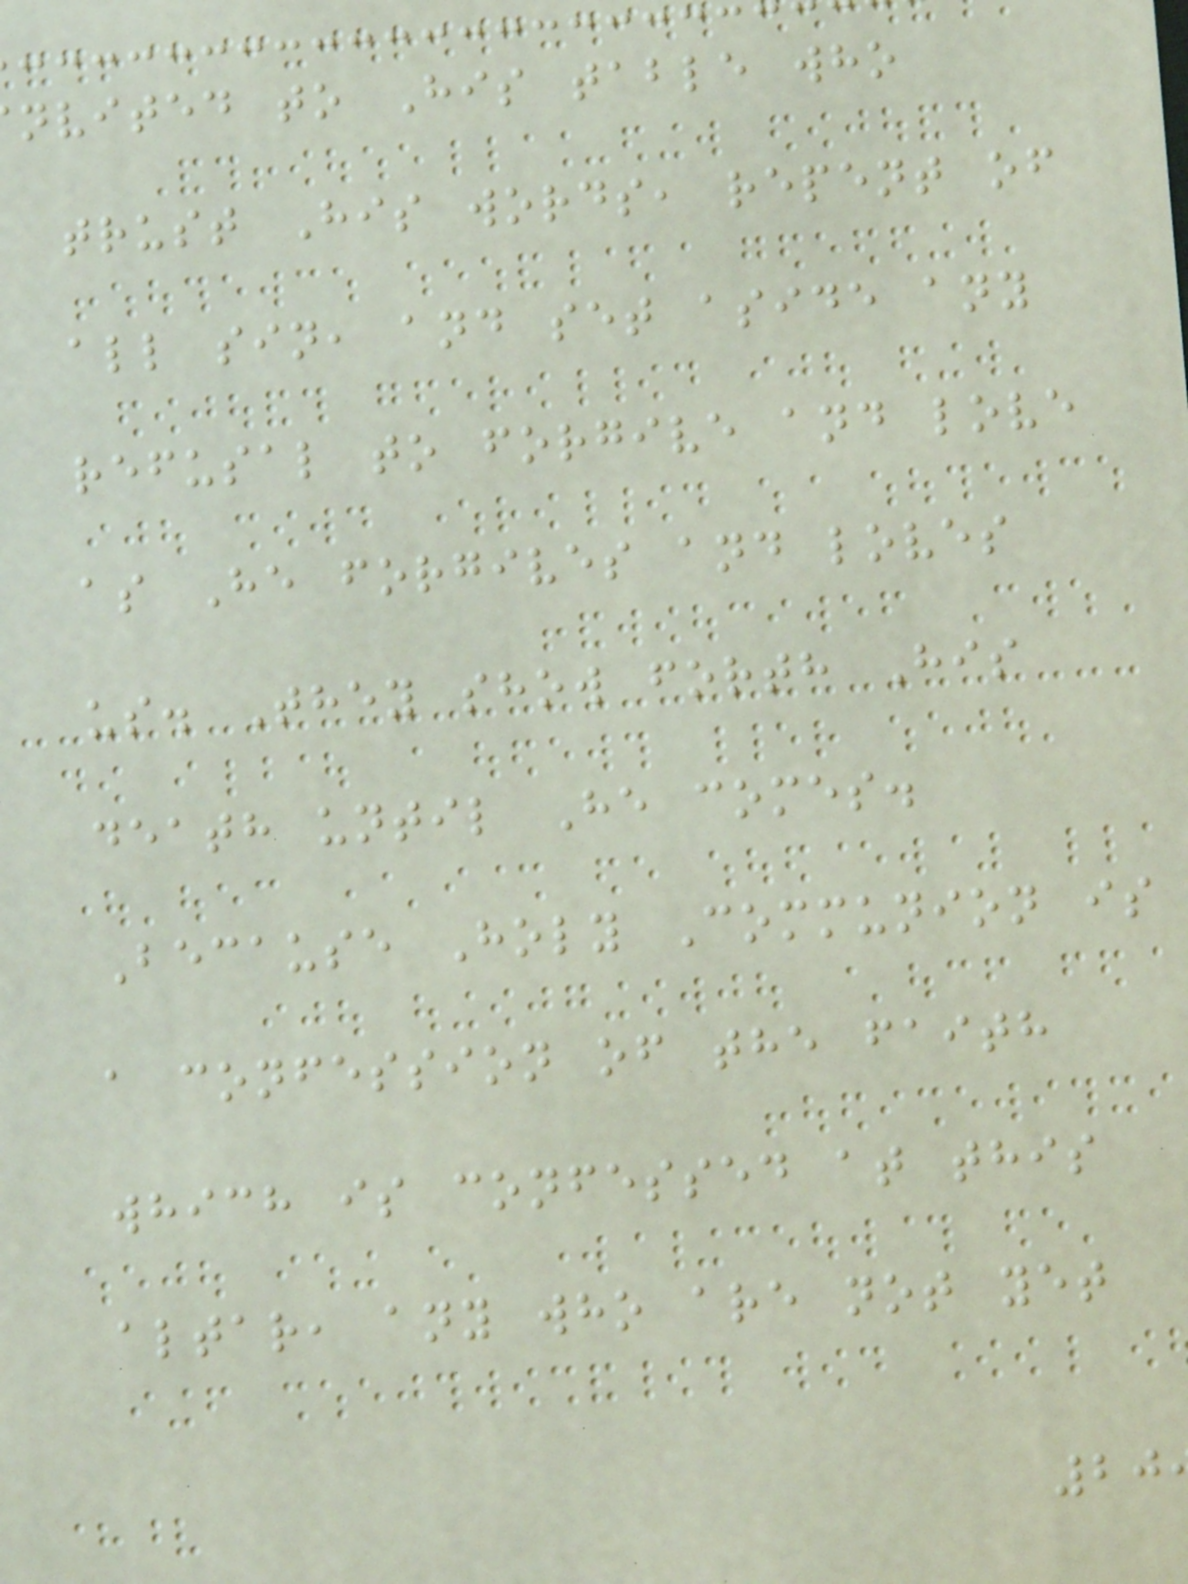nvited to His table who
trust His words, repent of
all sin, and set aside any
refusal to forgive and love
as He forgives and loves
us. They show forth His
death until He comes.
Because Holy Communion is
a confession of the faith
which is confessed at this
altar, any who are not yet
